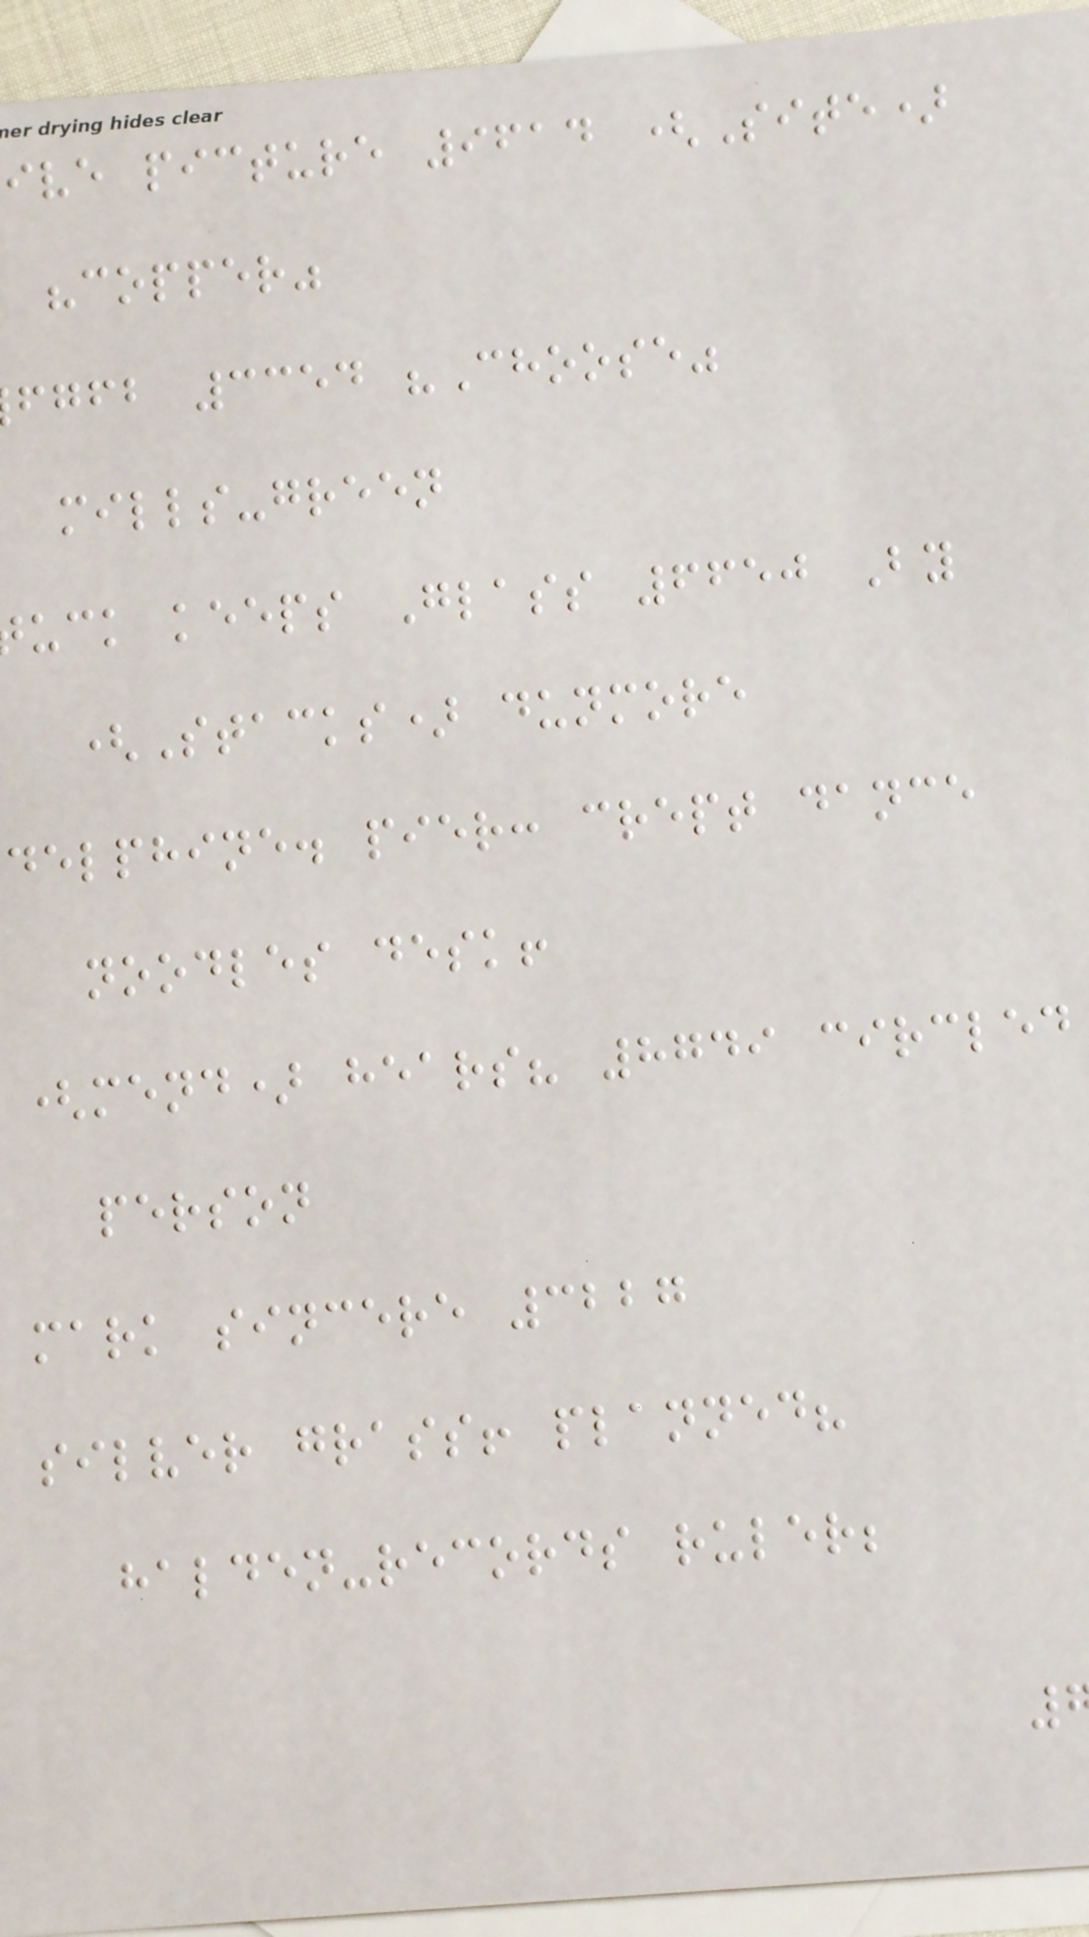ive picture 9614 (Site)
"copper"
fgfb 3354 "Choose"
mills-green
uck keeps Glass 6650 By
(Stacks) dunmore
delphine. pier: crept dance
noodles desk!
(mend) hears? 8749 circled
person
mark sincere 3227
silver grass! planned?
halden-records ruler;
